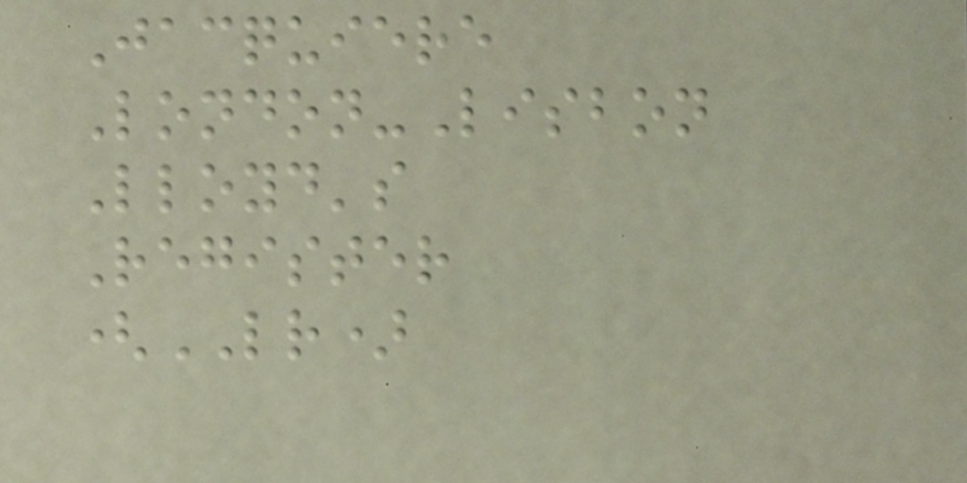Jacquiere
London-Lisbon
Lloyd's
Register
(LR)
